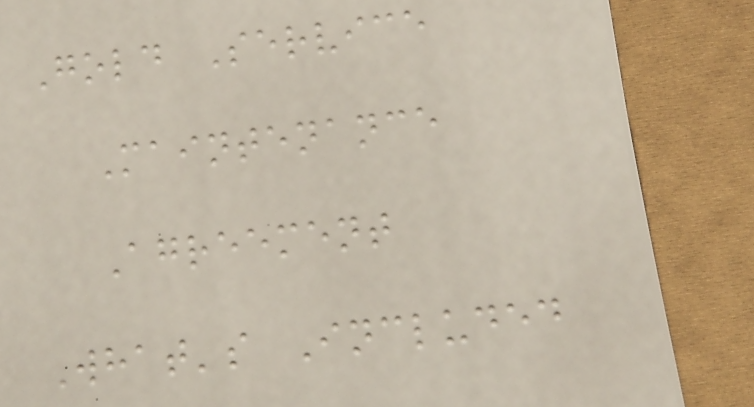Gold Service
Maintenance
Agreement
What's Included
